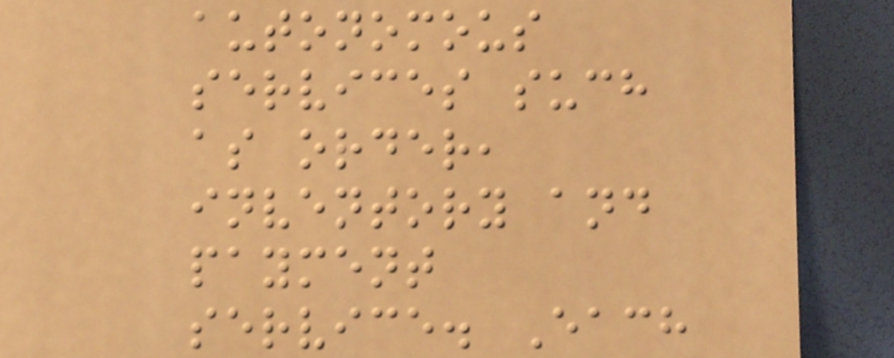autonomous
services such
as order,
inventory and
payment
service. Each
